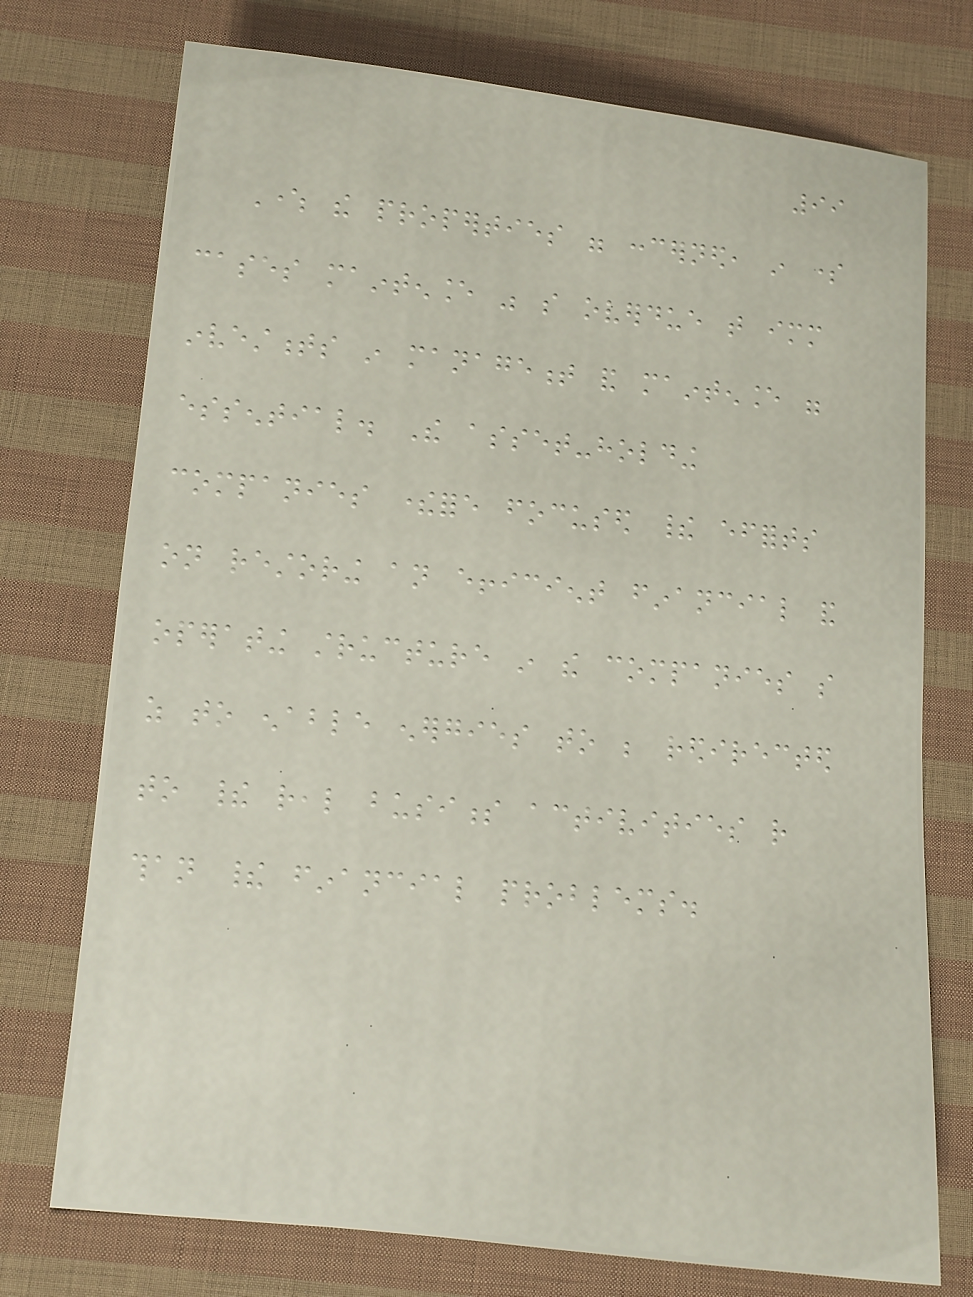99
Where the properties were concerned, in some
cases maintenance was so overdue that immediate
investments in management and maintenance were
essential. The asset-holding
companies therefore focused their efforts
on restoring an efficient financial and
operating structure in the companies so
as to enable energies to be redirected
to their real business activities rather
than their financial problems.
